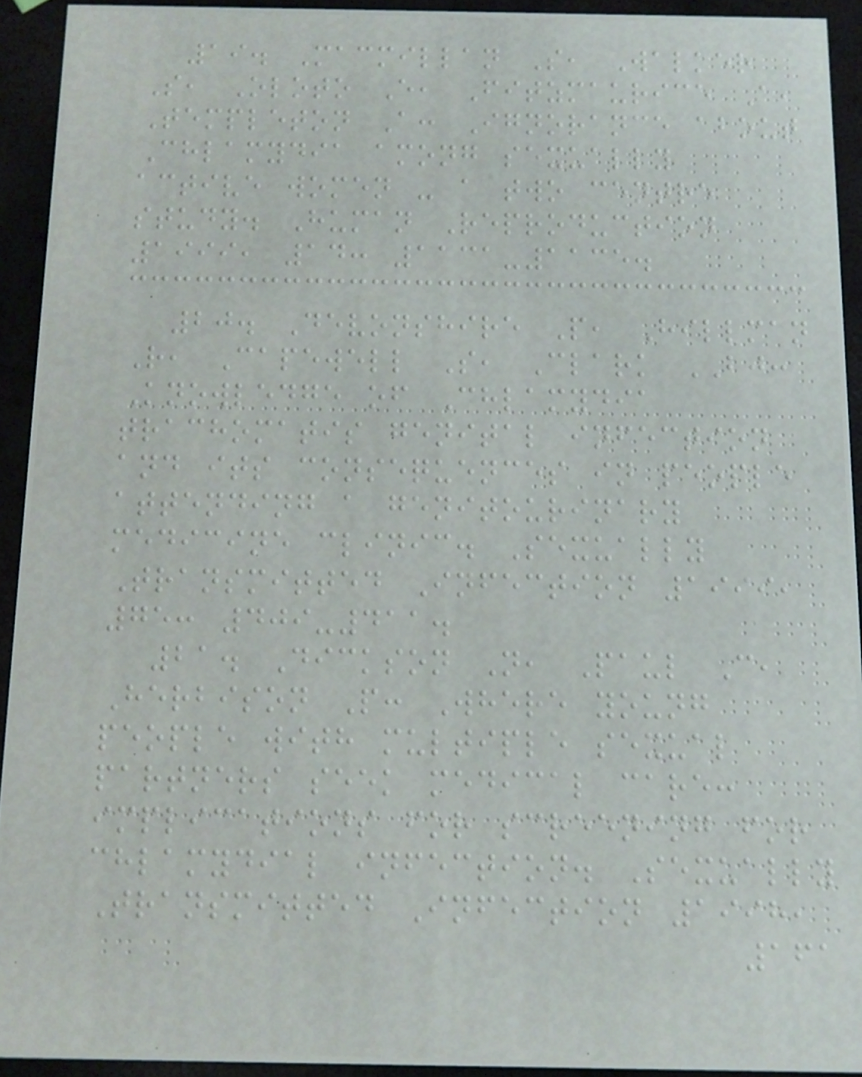19. Macmillan S, Walker
S, Oloto E, Fitzmaurice A,
Templeton A: Ignorance about
Chlamydia among sexually
active women - a two centre
study. Human Reproduction
1999, 14: 1131-1135.
20. Devonshire P, Hillman
R, Capewell S, Clark BJ:
Knowledge of Chlamydia
trachomatis genital infection
and its consequences in people
attending a genitourinary
medicine clinic. Sexually
Transmitted Infection 1999,
75: 409-411.
21. Dickson N, Paul C,
Herbison P: Where young
people with multiple sexual
partners seek medical care:
implications for screening for
chlamydial infection. Sexually
Transmitted Infection 1998,
161
